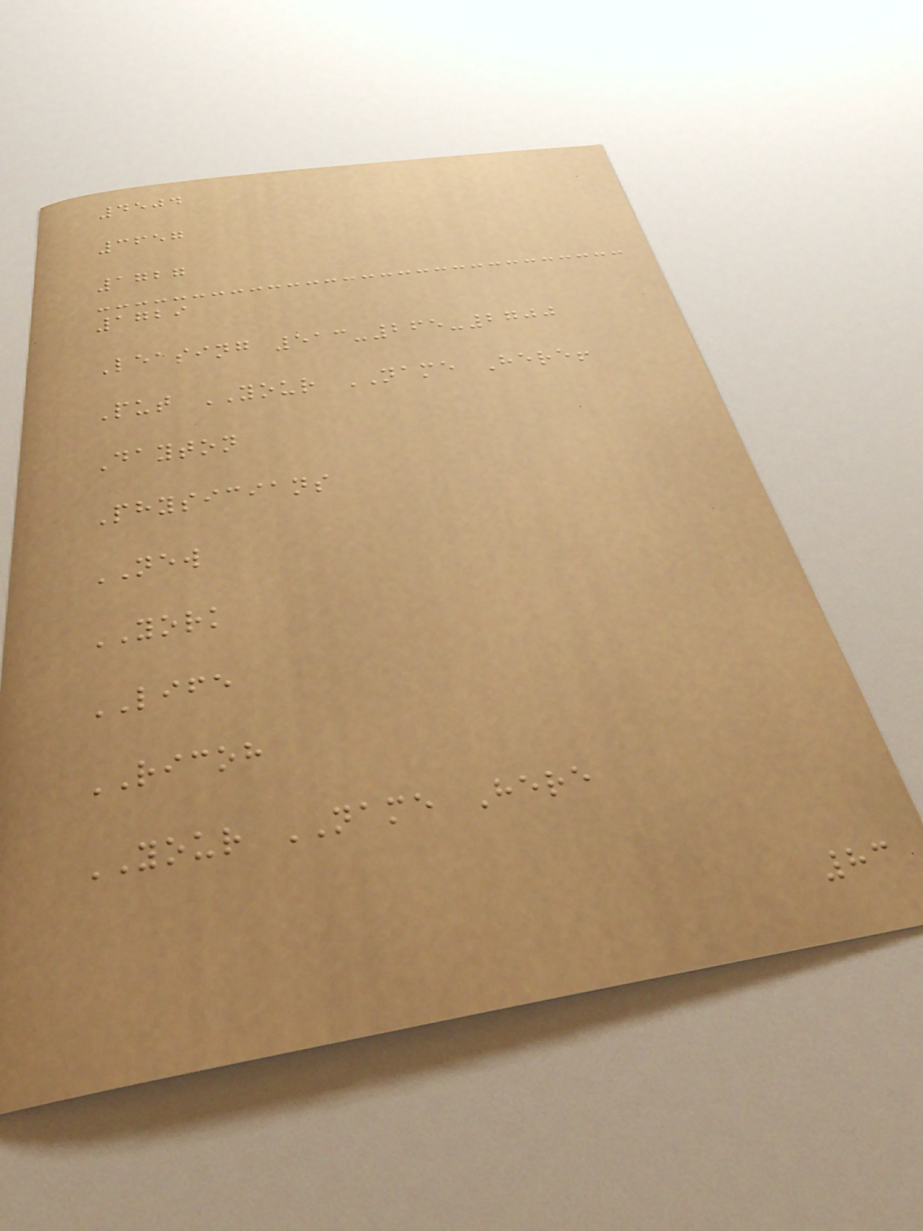4504
3657
1727
1729
Leasing 513-265-2700
Put YOUR NAME Here!
Dayton
Physicians
NEW
YORK
LIFE
RICOH
YOUR NAME Here
83
